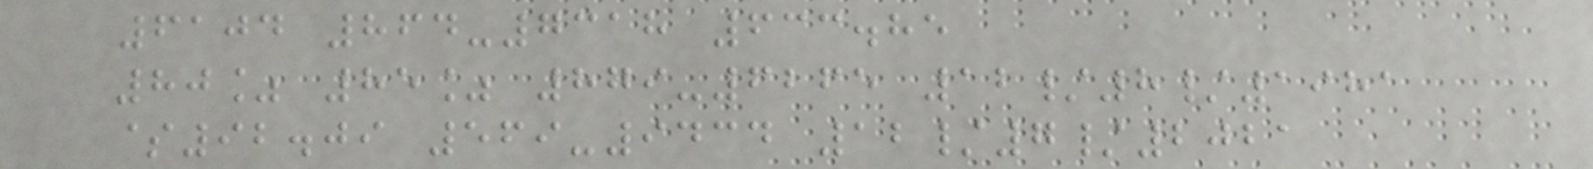6104 864-7318 633.85
80% 85% 879-6265 12/8/1981
$92.09 569-9434 12/7/2021
